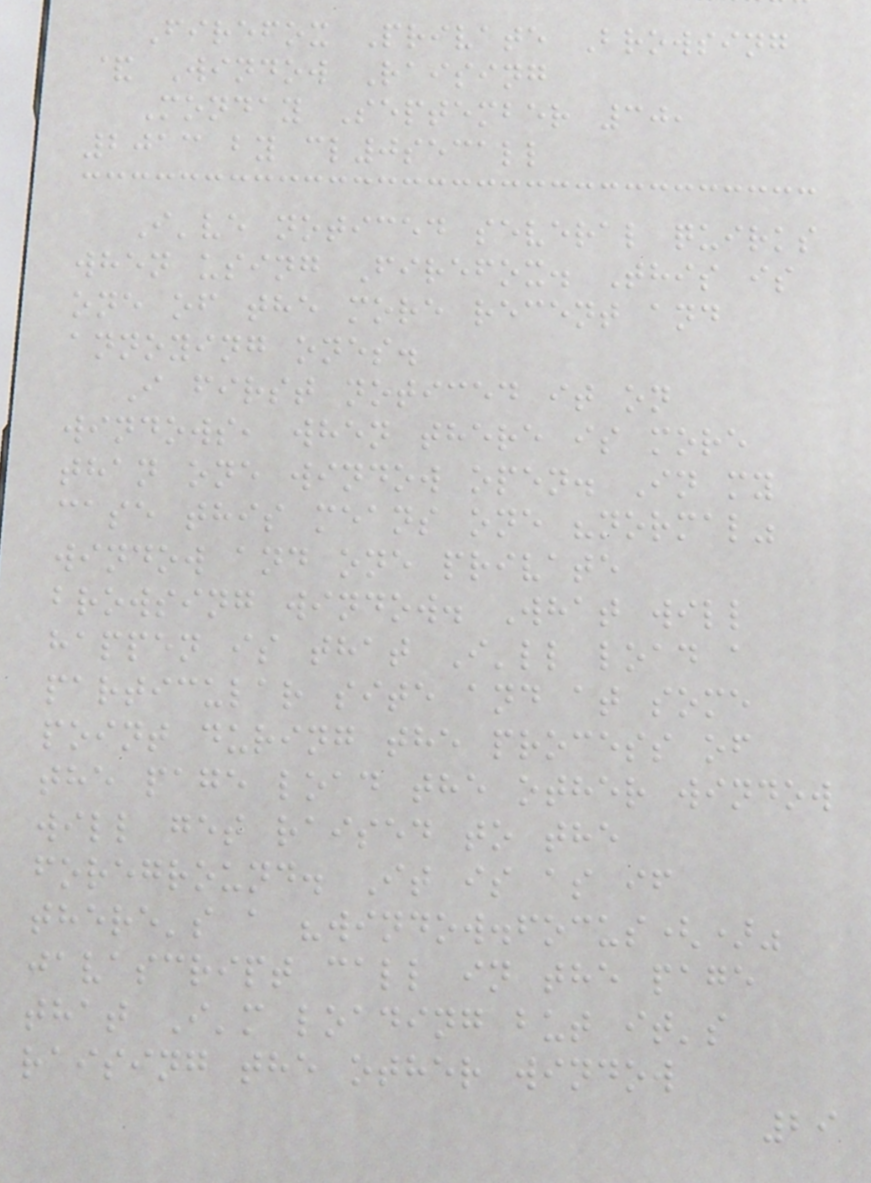Firefox Private Browsing
& Window Raising
Monday September 30,
2013 by cl0secall
I've noticed several quirks
when using Firefox. This is
one of the more recent and
annoying ones.
I first noticed it on
windows, when there is more
than one window open. In my
case this means one "normal"
window and one private
browsing window. What will
happen is that I'll load a
particular site and at some
point during the process of
the page load the other window
will get raised to the
foreground. It is as if
there's a "window.focus()"
javascript call in the page
that I'm loading but it's
raising the other window
29
